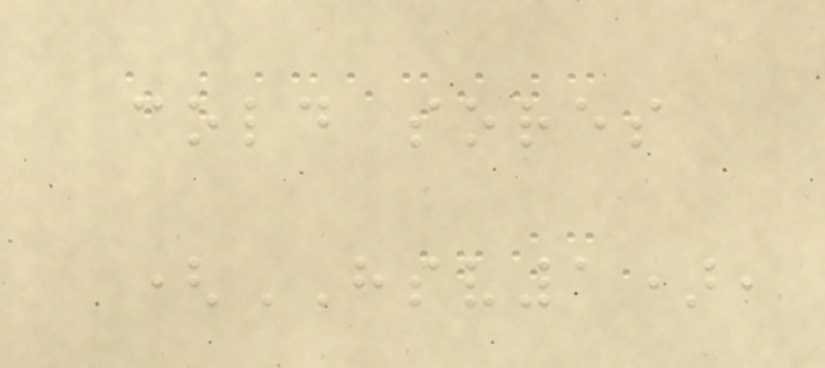cold sores
(HSV1),
